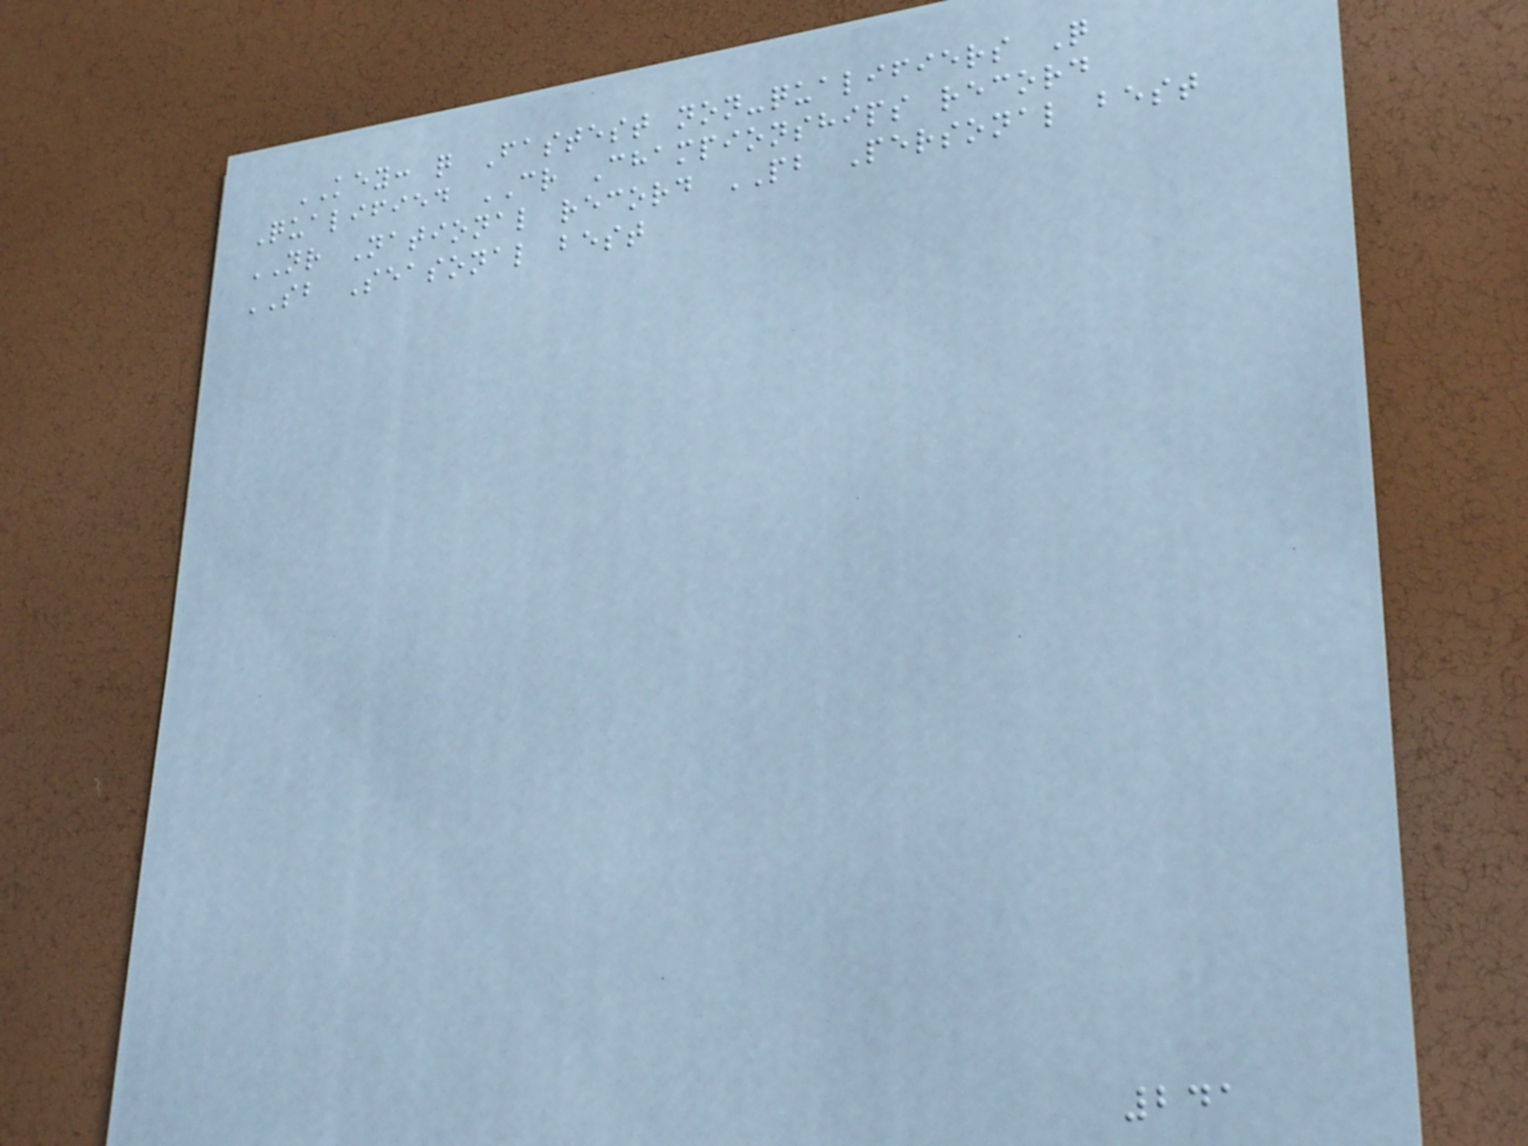KEY: q Fastest non-qualifiers Q
Qualified CR Championships record
NR National record PB Personal best
SB Seasonal best
241
